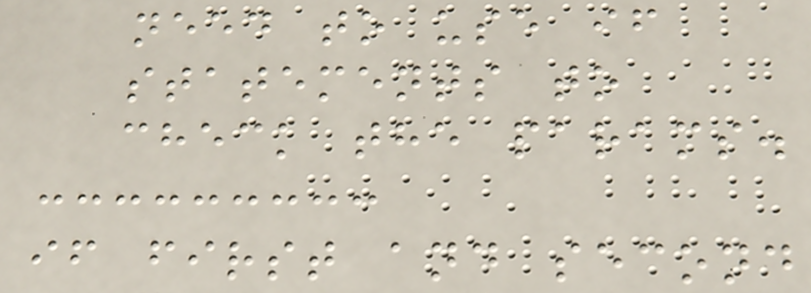need to use if
statements to
check the params.
if first and second
